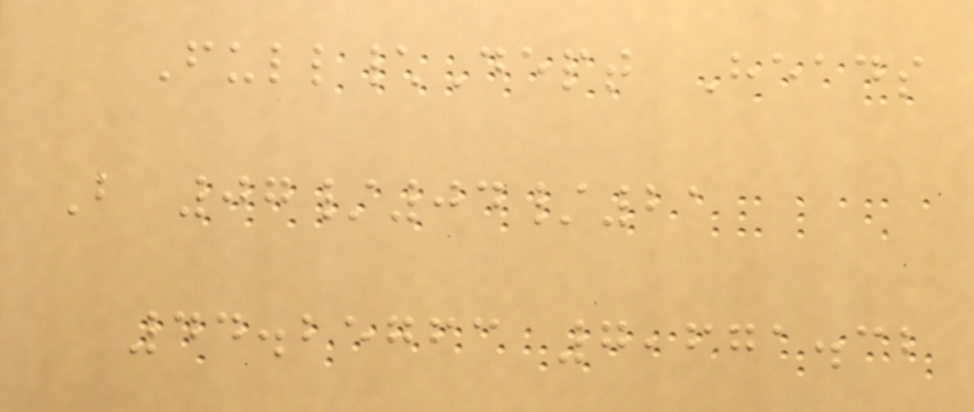Full\Dept Heads
B 07/04/21
44.25763 7,671.32
